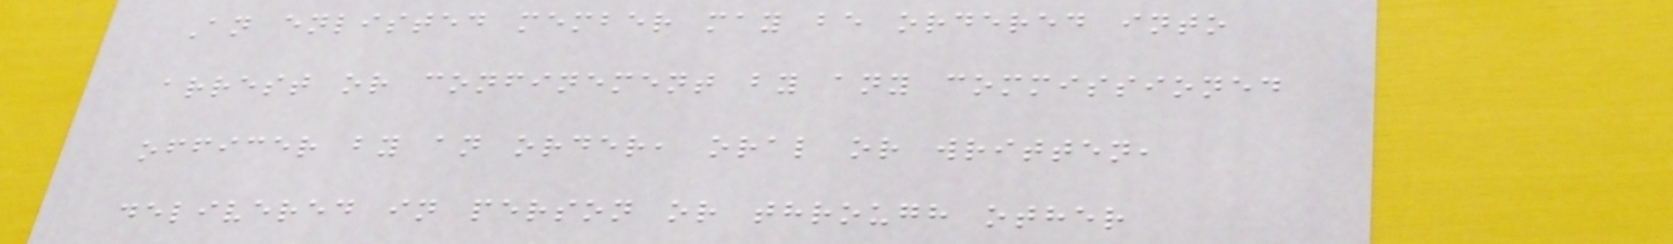An enlisted member may be ordered into
arrest or confinement by any commissioned
officer by an order, oral or written,
delivered in person or through other
